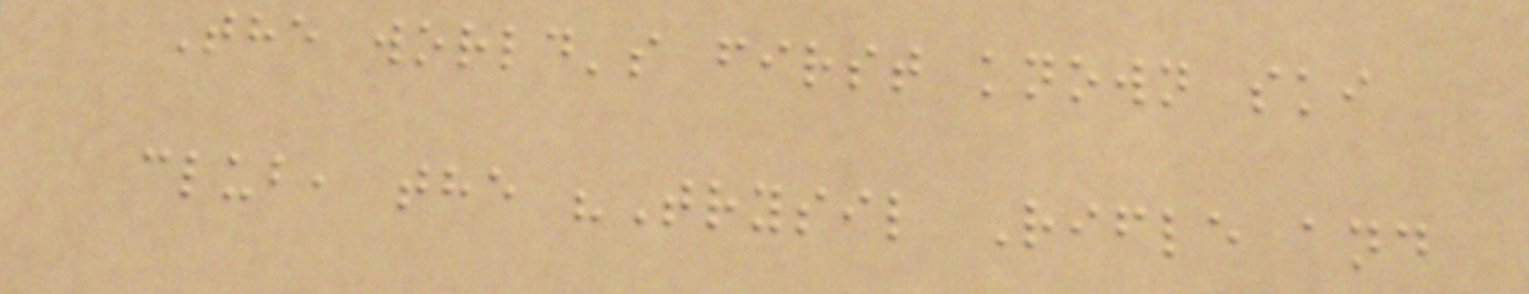The world's first known ski
club, the "Trysil Rifle and
